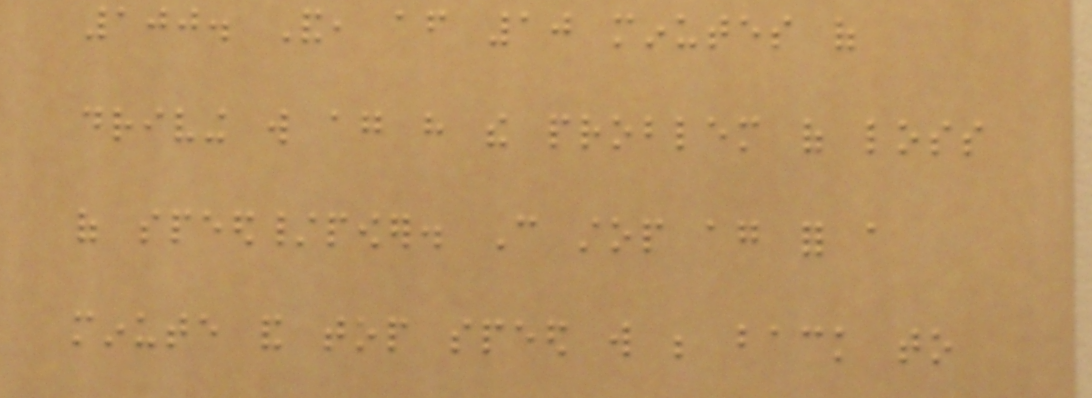100. And, after 10 minutes of
driving will again have the problem of loss
of speed/power. Can stop again for a
minute and top speed will be back to
